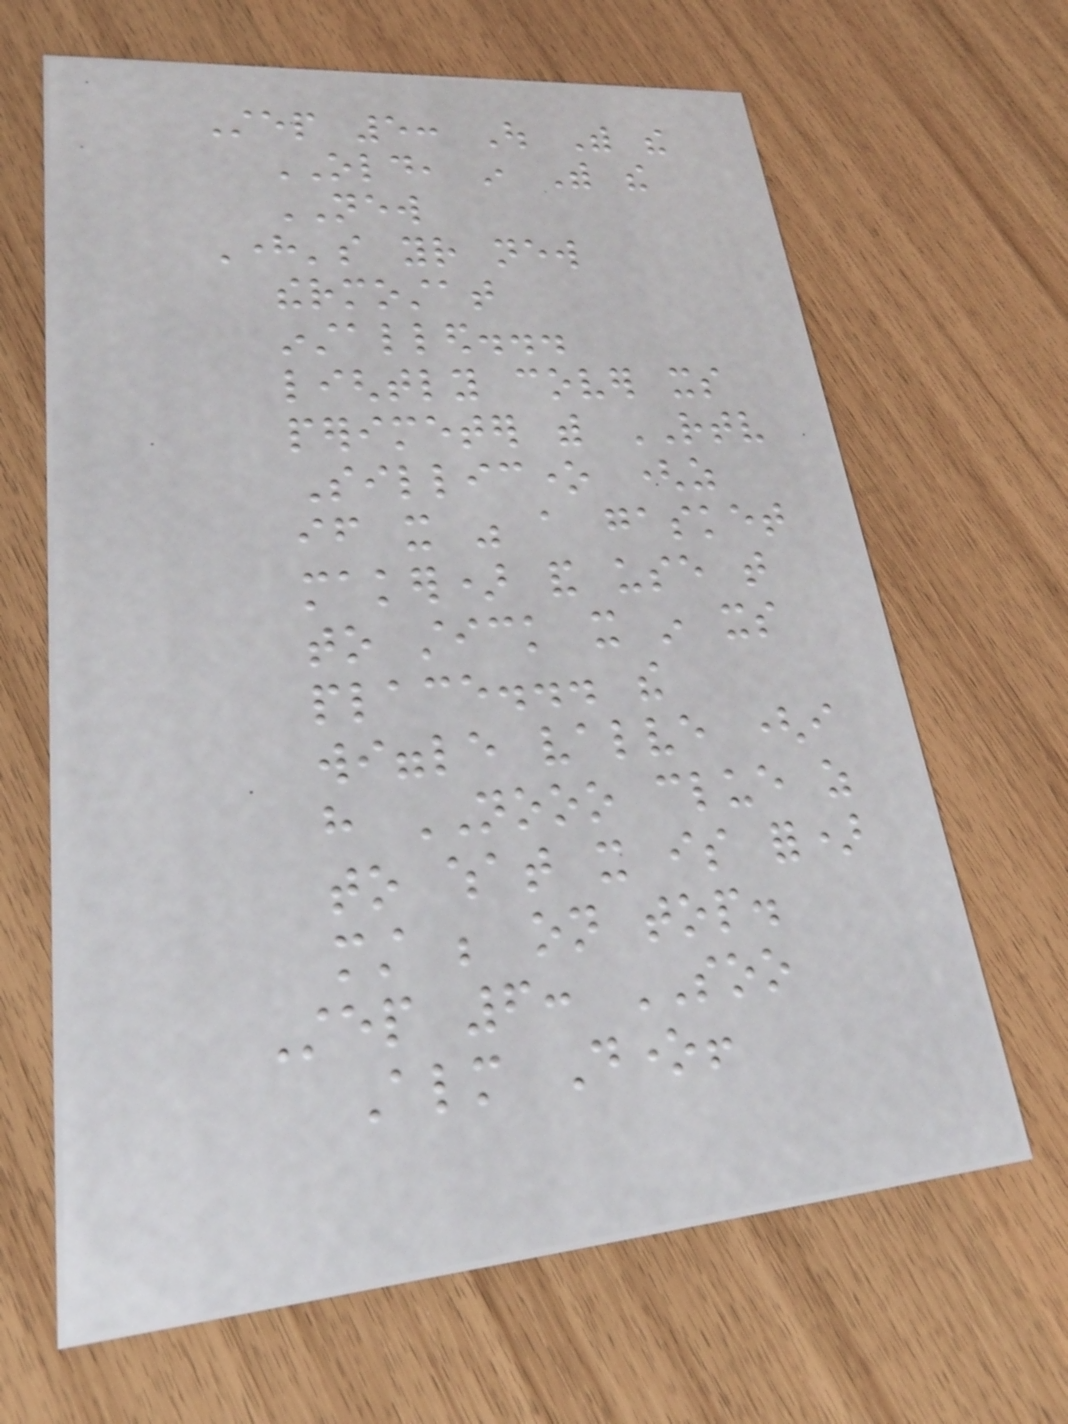Step 5: Out With the
OLD, in With the
NEW
Here's your new
thermostat
installed...
lightly cover its
perimeter with RTV
Sillicone (as
if it was a gasket
maker) and use that
to stick it in its
place... the
wiggle valve (i
have NOOO clue as
to what it is for)
must be on top.
Step 6: SOO
Almost Done!
